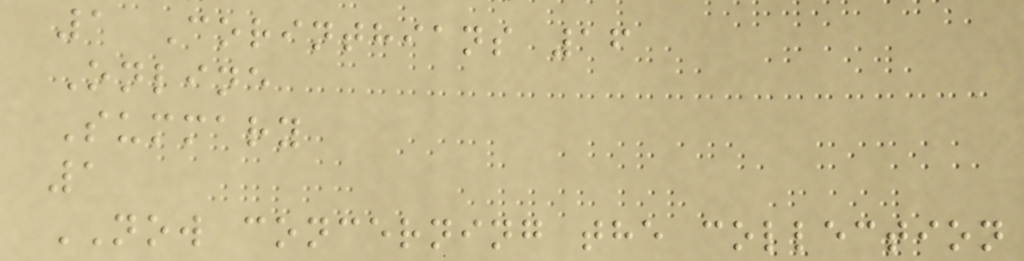1 Corinthians 16
Online
Summary
1
NOW concerning the collection
